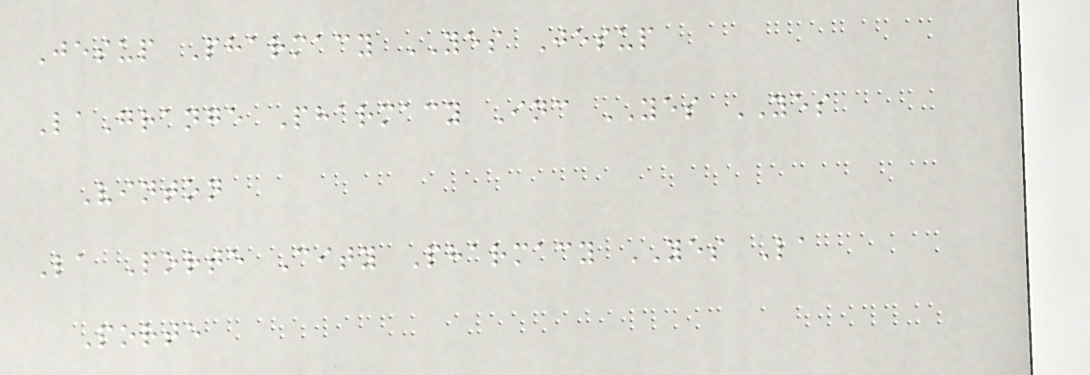Jesup Pharmacy YES Jesup
LaGrange Pharmacy Inc YES YES
Vinton
La Porte City Pharmacy YES La
Porte
